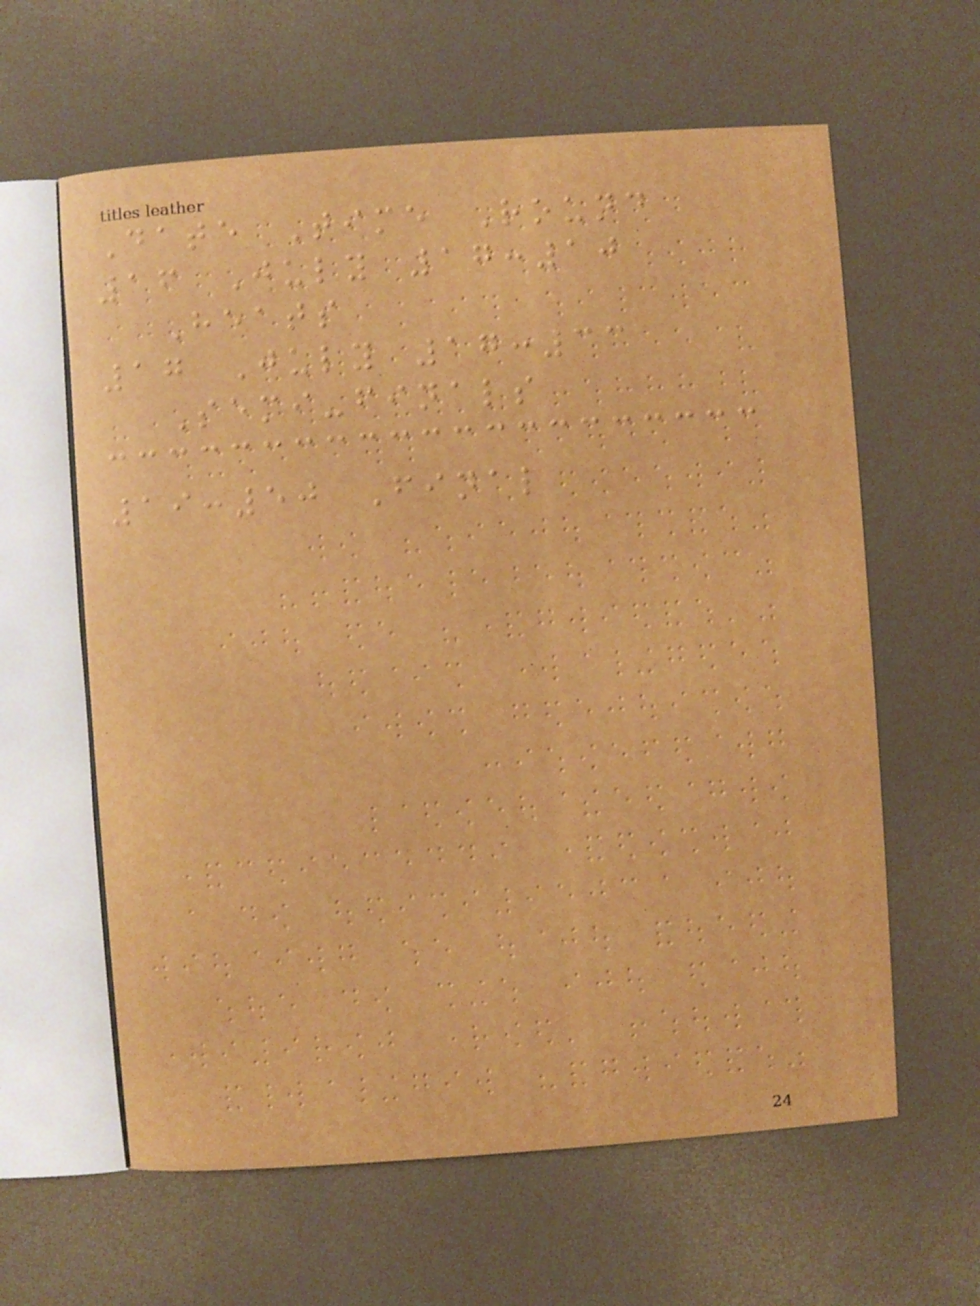Date Time Round
16 July 17:10
Heats
17 July 17:33
Semi-finals
19:50 Final
